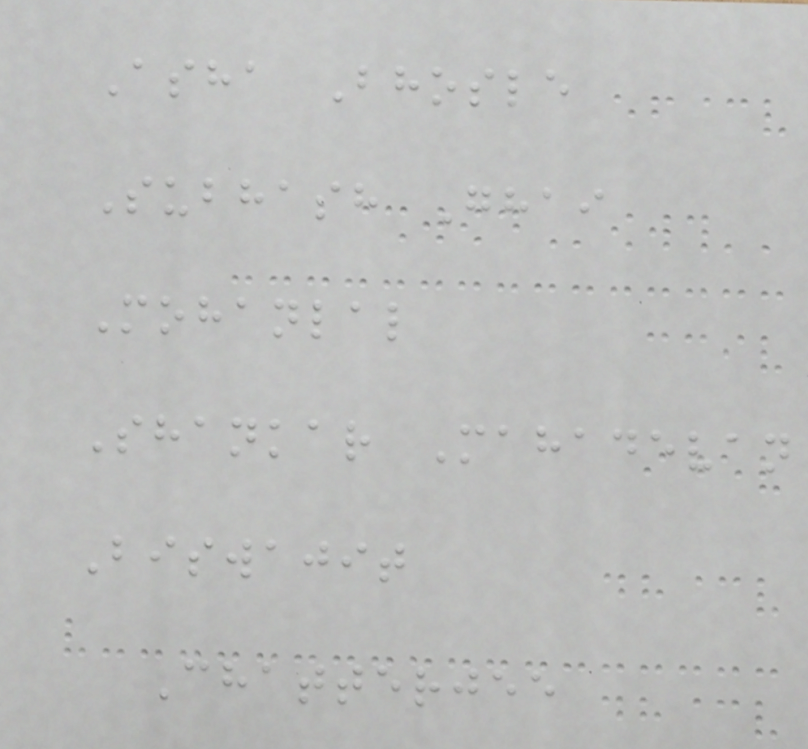Asha Bhosle
Subhash Ghai
Mohanlal
Shankar Mahadevan
Biswajit
Chatterjee
